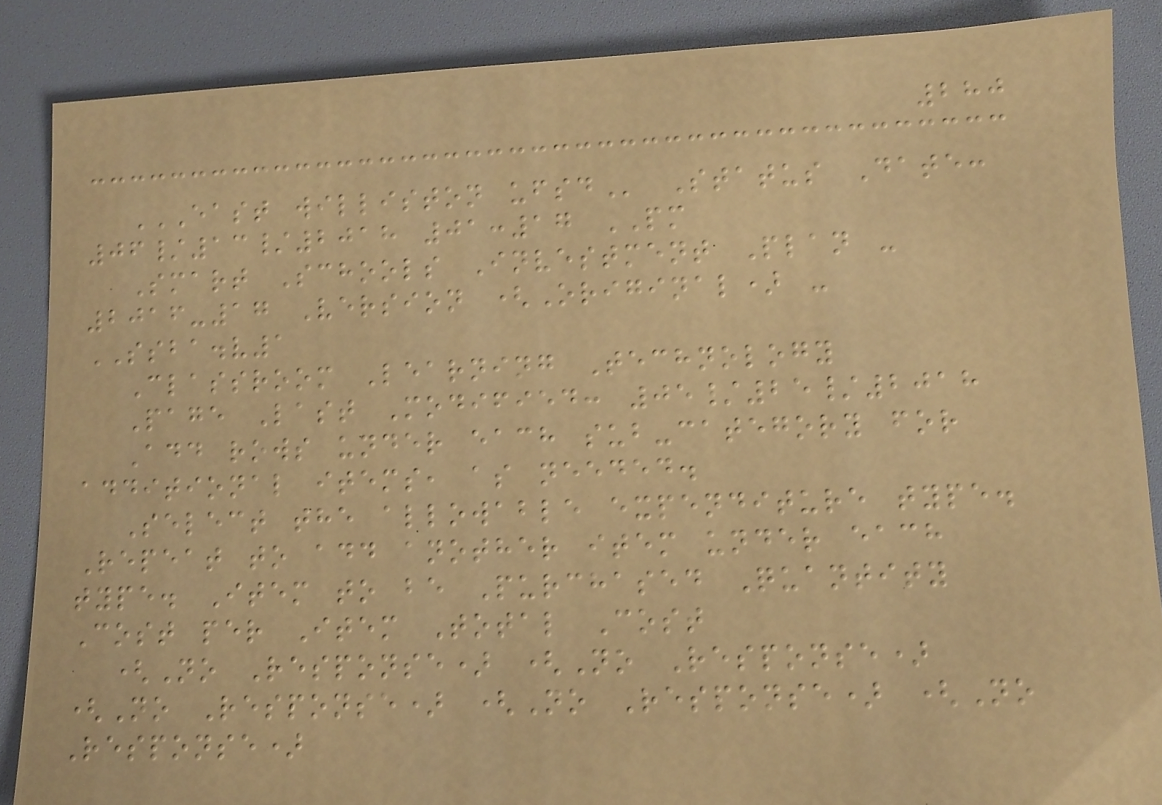280
EAST WILLISTON UFSD Status Date:
06/13/2018 01:17 PM
Smart Schools Investment Plan -
2016-17 Version (Original) -
SSBA.v1
Classroom Learning Technology
Page Last Modified: 05/25/2018
Add rows under each sub-category for
additional items, as needed.
Select the allowable expenditure type.
Repeat to add another item under each
type. Item to be Purchased Quantity
Cost per Item Total Cost
(No Response) (No Response)
(No Response) (No Response) (No
Response)
